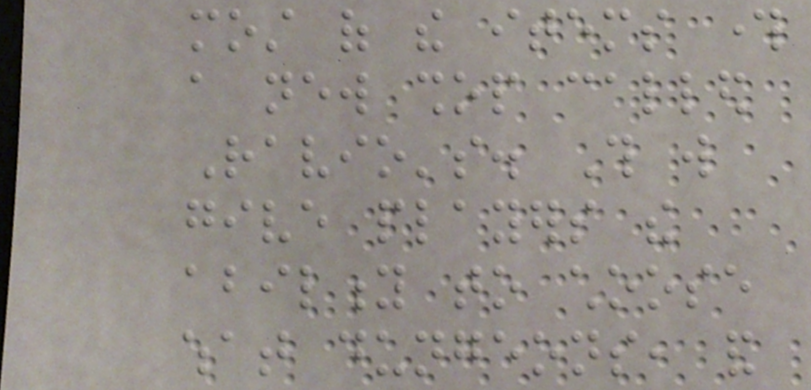most of the items through
a new shop called
Ravio's. This will
give players the
ability to choose
what dungeons, and
